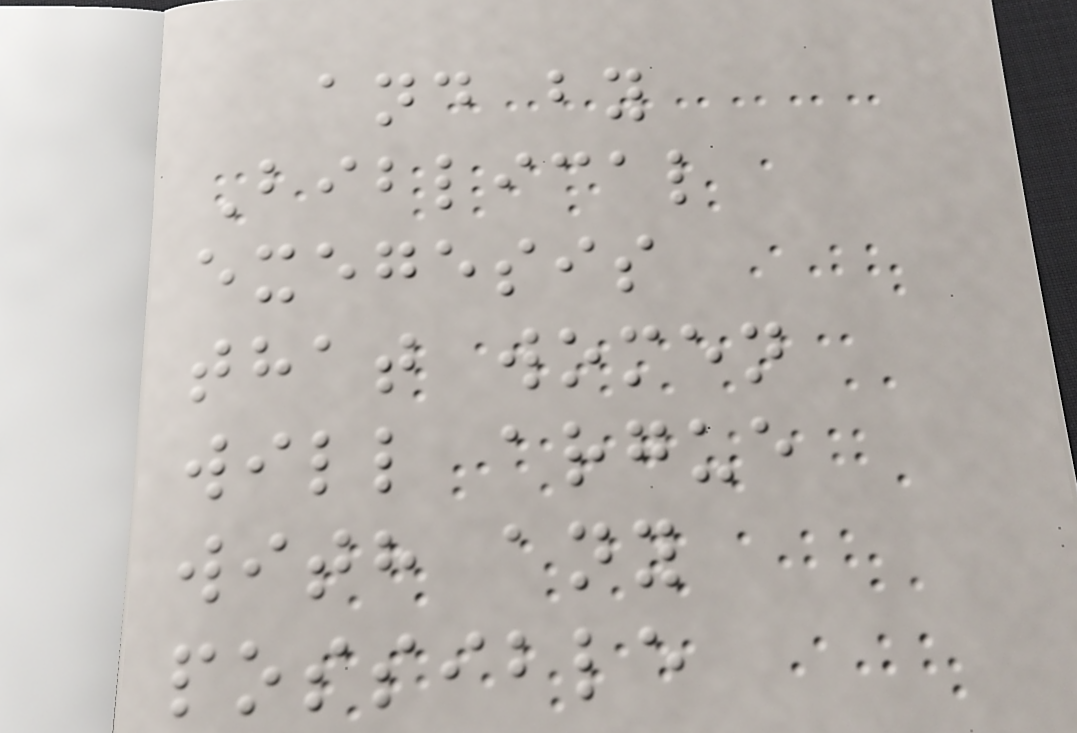and by
Biblical
exegesis
that women
will argue
with any
possible
